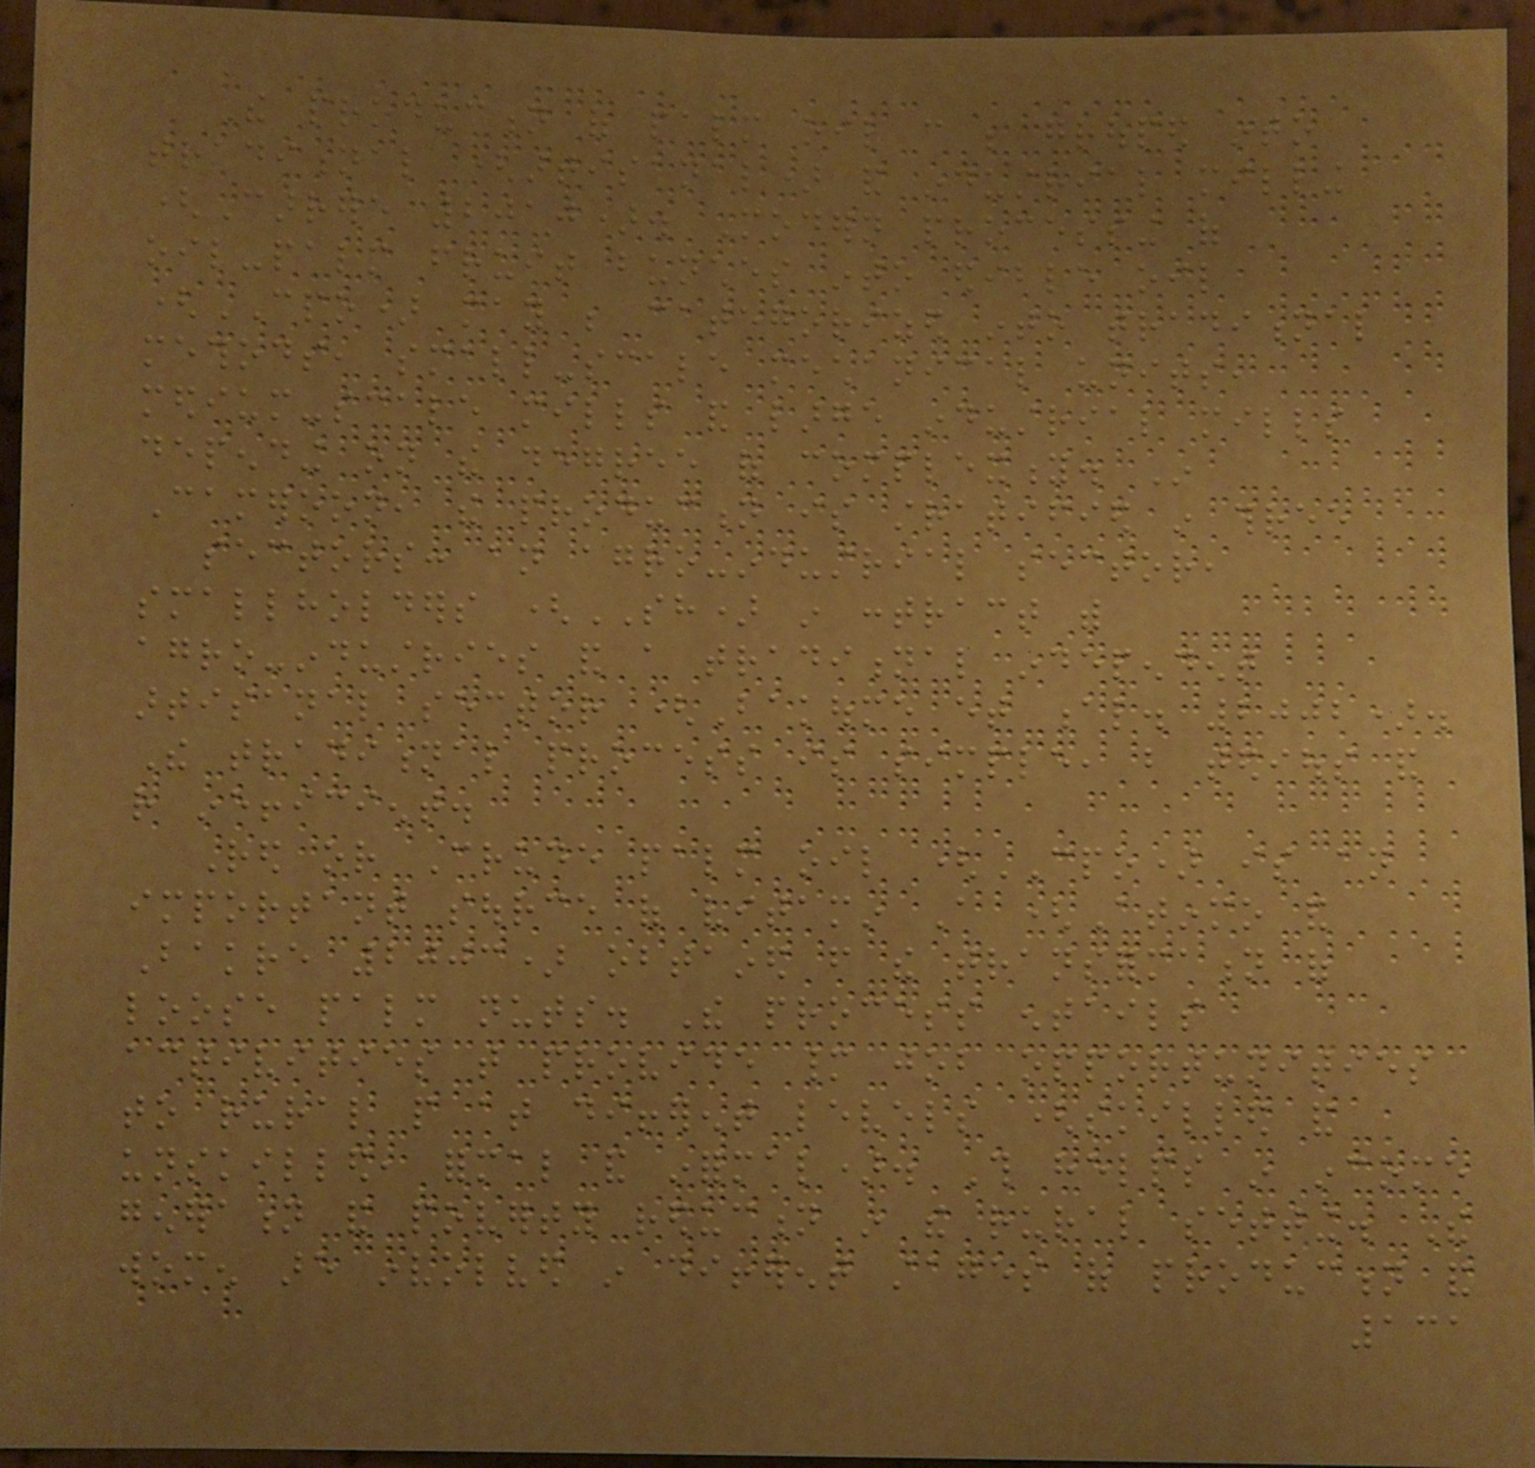The production of palm oil can be grouped into
traditional (artisanal) and industrial milling
(Carrere 2010). Modern processing of
oil-palm fruit bunches into edible oil
(CPO) may be categorized into traditional
methods, small-scale mechanical units,
medium-scale mills and large industrial mills
depending on the degree of complexity. In
Cameroon, the production is stratified in three
sectors: an agro-industrial sector,
smallholders (SH) in contract with
agro-industries and a traditional independent
artisanal sector (Bakoume et al. 2002).
The traditional process is simple, but tedious and
rather inefficient.
Red or Crude palm oil (CPO) is an
important source of vitamin A (Atinmo and
Bakre 2003) obtained from the transformation of
loose palm nuts. The process entails
activities that provide many job opportunities
to rural people at different levels (skilled and
unskilled, formal and informal). This helps in income
generation and poverty reduction in the rural setting. The
women are involved in different stages of production and
131
